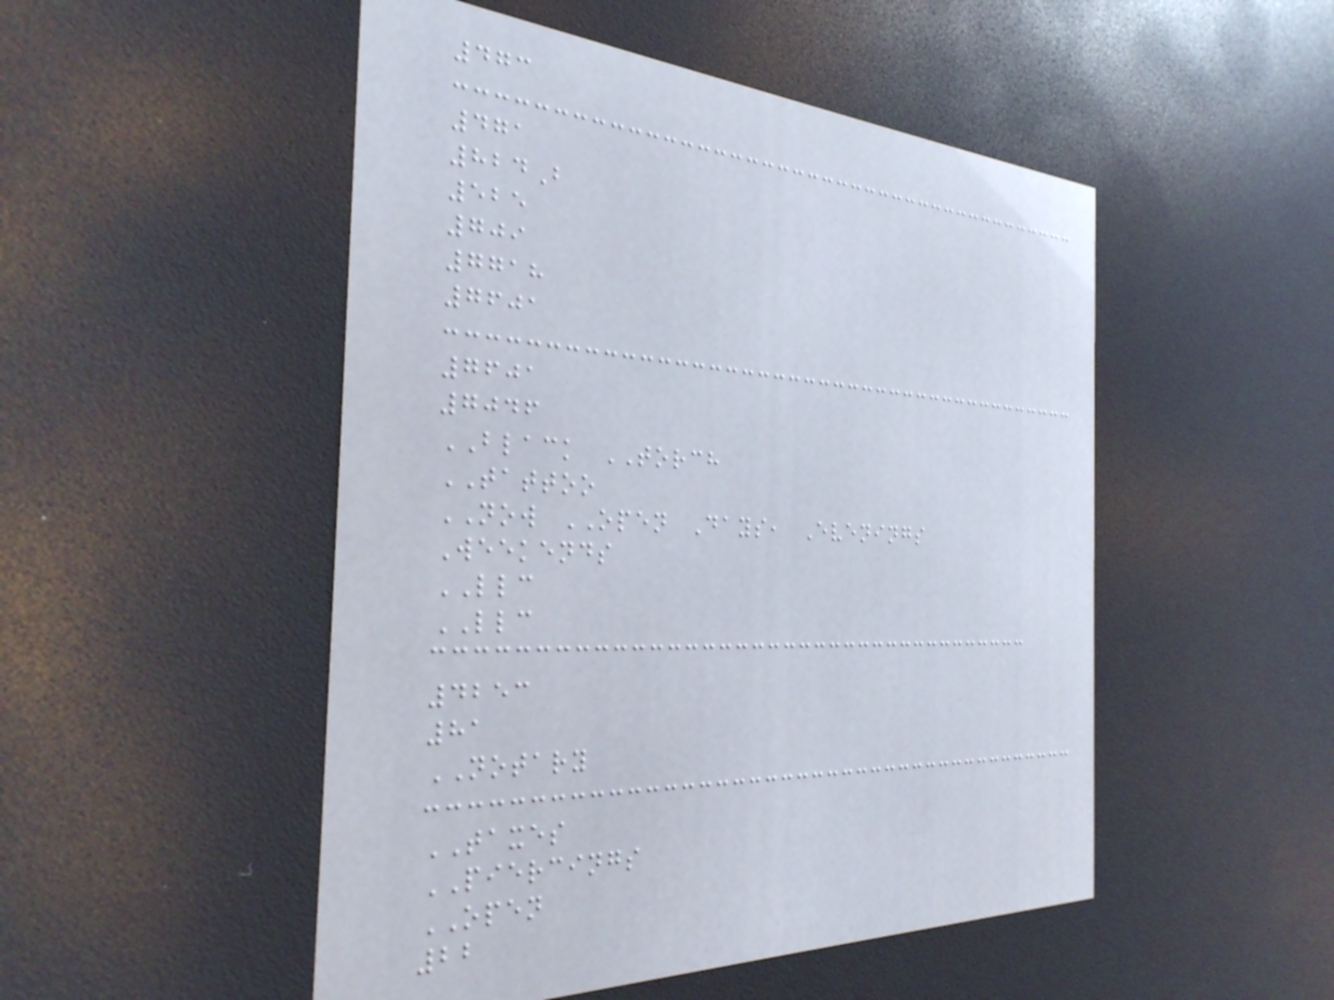473
471
824B
525
709
7718
7601
7601
7046
BLACK TORCH
TATTOO
NOW OPEN Days, Evenings
Weekends
LLC
LLC
4253
81
NOTARY
TAXES
PIERCINGS
OPEN
22
